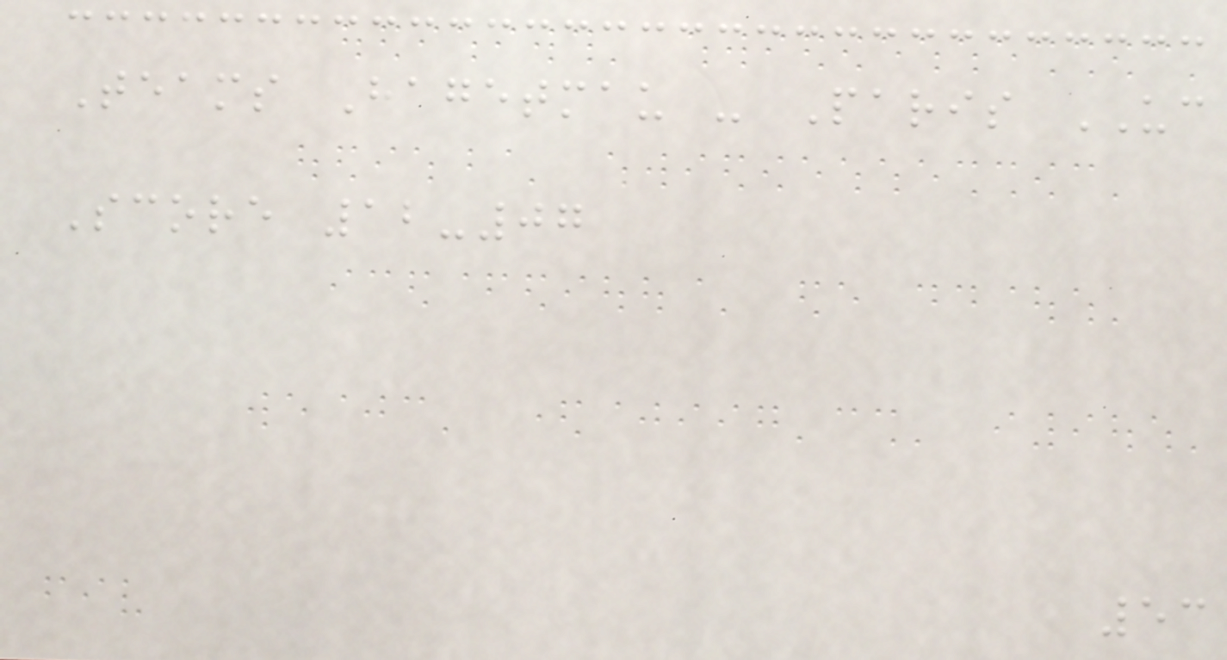Teams Hagetmau - Paris UC
Score 12-07
53
